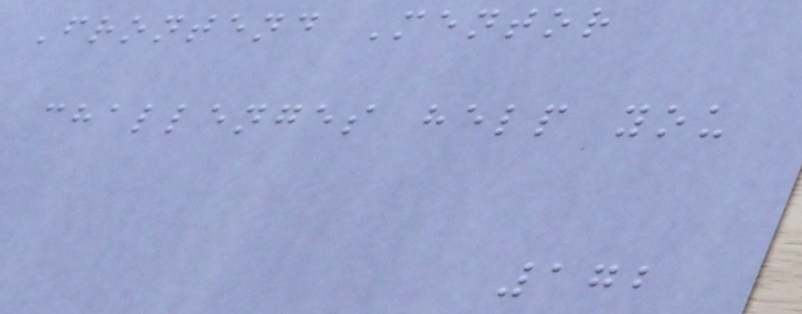Frontend Mentor
challenges help you
172
